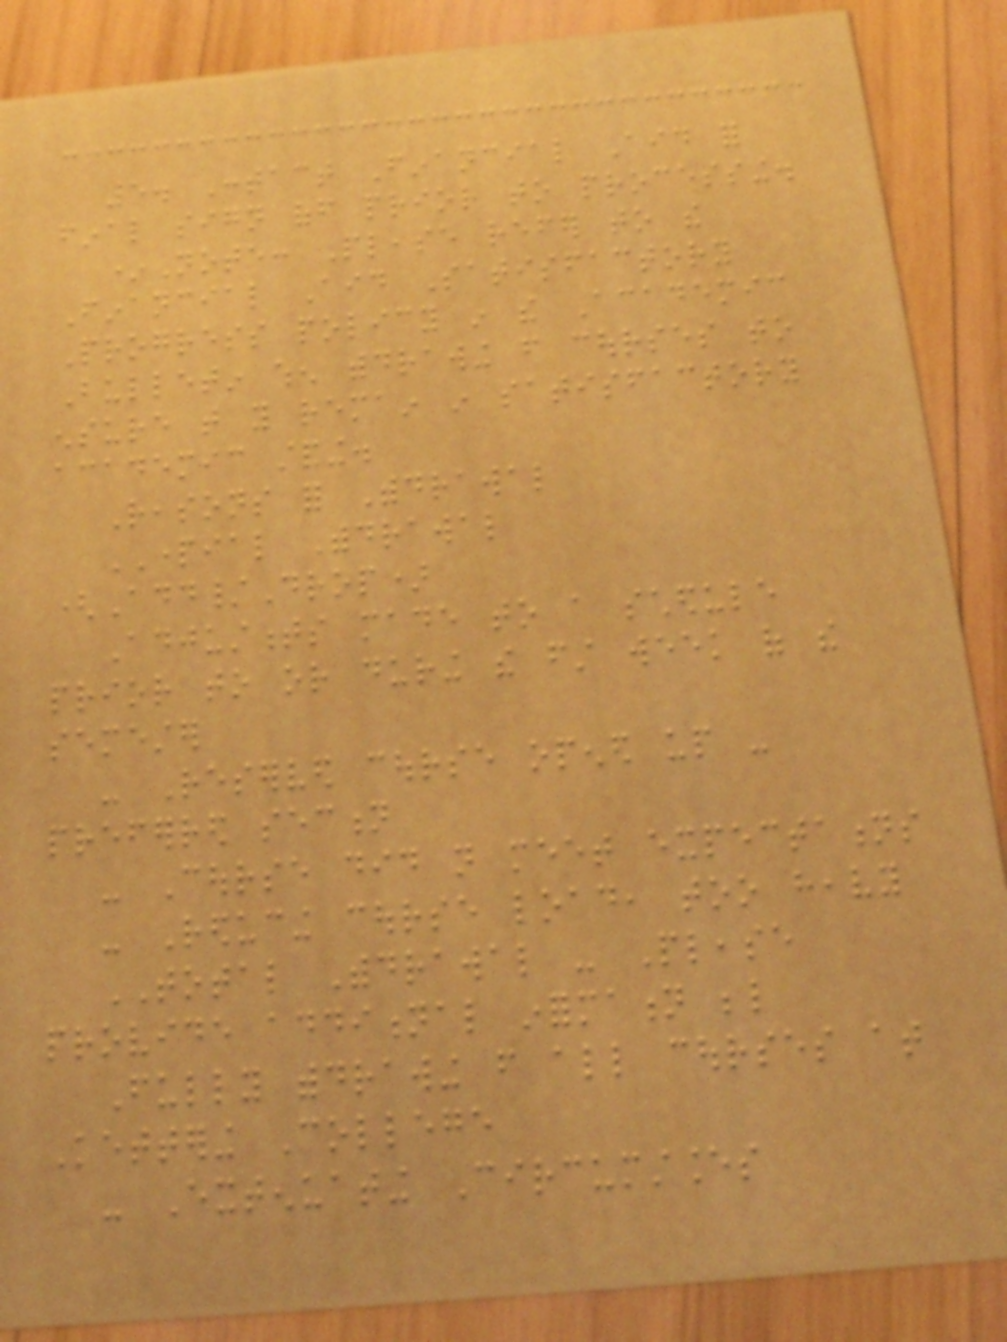5. Contact Financial Aid for
final sign off prior to processing.
*Note: Please refer to the
Financial Aid Satisfactory
Progress policy in the Academic
Bulletin when withdrawing from courses to
ensure that you remain in satisfactory
academic standing.
Reasons for Withdrawal
PARTIAL Withdrawal
(Add/Drop)
Adjustments made to a schedule
prior to or during the first week of the
semester
- Reserved course opened up -
preferred section
- Course did not meet expectations
- Reducing course load, too heavy
TOTAL Withdrawal - Please
provide additional information below
Fully withdrawing from all courses at
Kettering College
- Extenuating Circumstances
